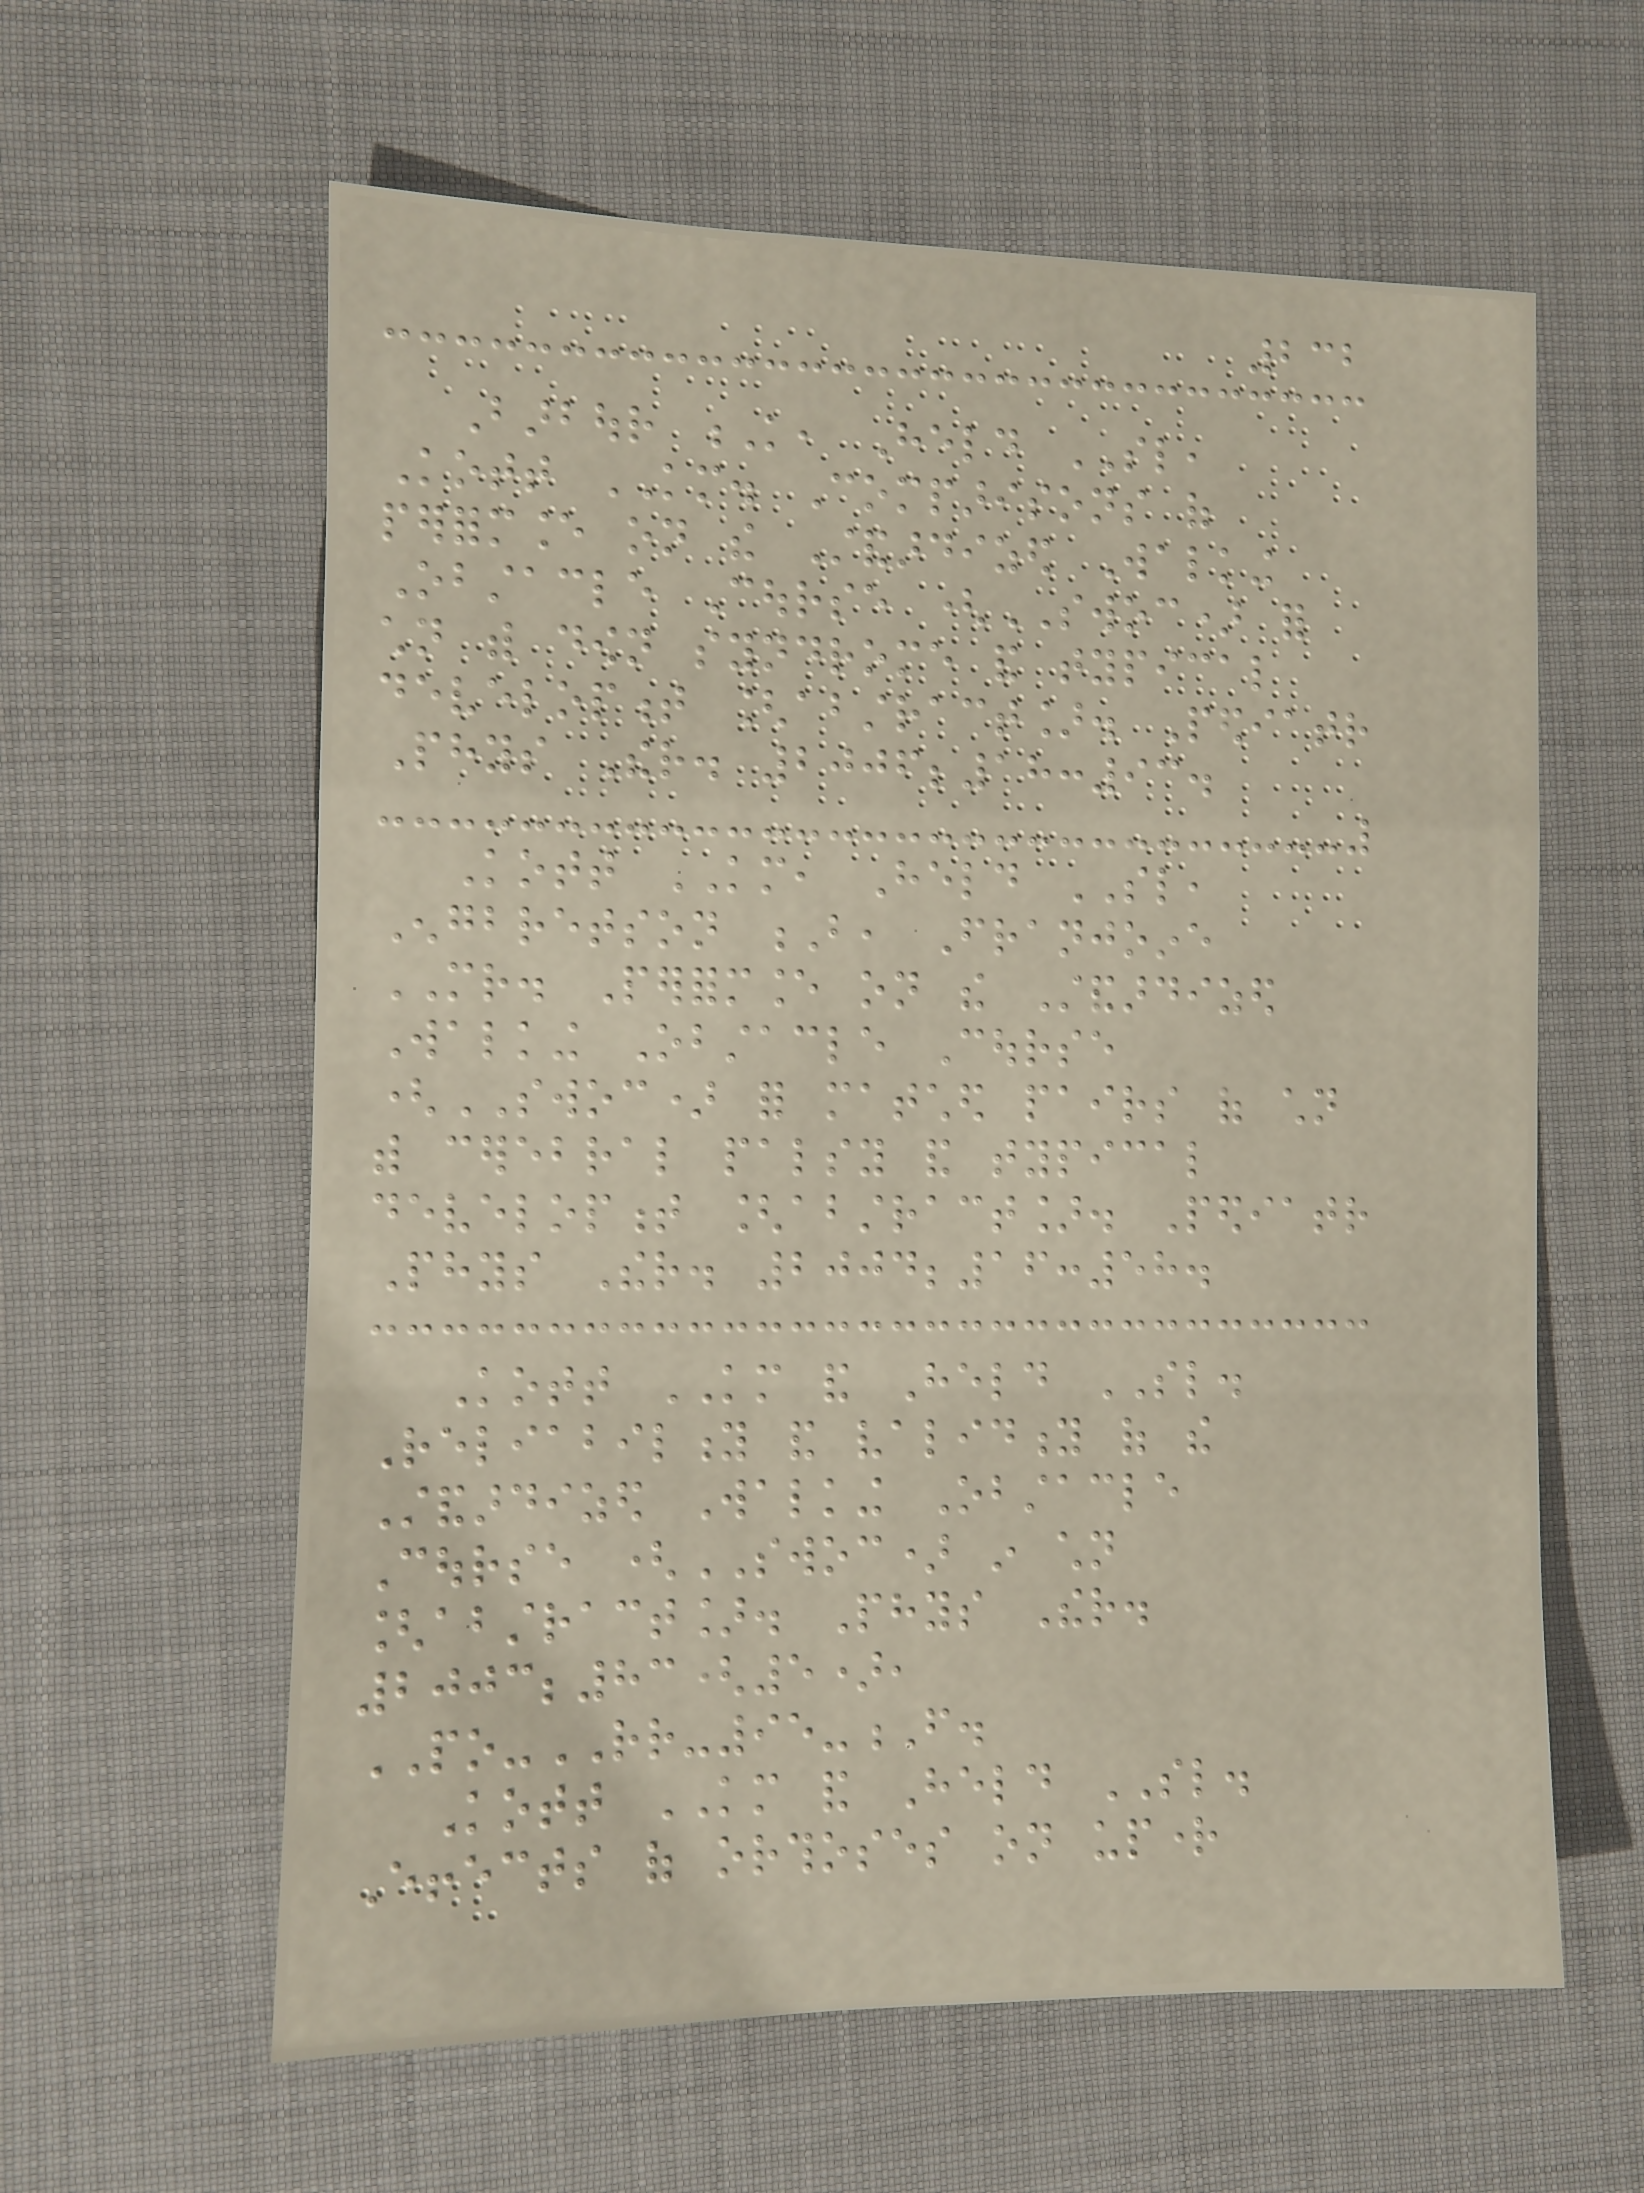232
Barbour K, Held SL,
Kott KM. Comparisons of
performance on the Standardized Walking
Obstacle Course (SWOC) for
children with down syndrome and typical
development [abstract]. Pediatr
Phys Ther. 2006;18:93.
Kott KM, Held SL,
Engbretson B, Franjoine
MR. Performance on the Standardized
Walking Obstacle Course
(SWOC) for matched pairs of children
with cerebral palsy and typical
development [abstract]. Pediatr
Phys Ther. 2004;16:58.
Kott KM and Held SL.
Reliability and validity of the
Standardized Walking Obstacle
Course (SWOC) in children
[abstract]. Phys Ther.
2003;83(5),
PO-RR-95-F.
Kott KM and Held SL.
Effects of orthoses on upright
